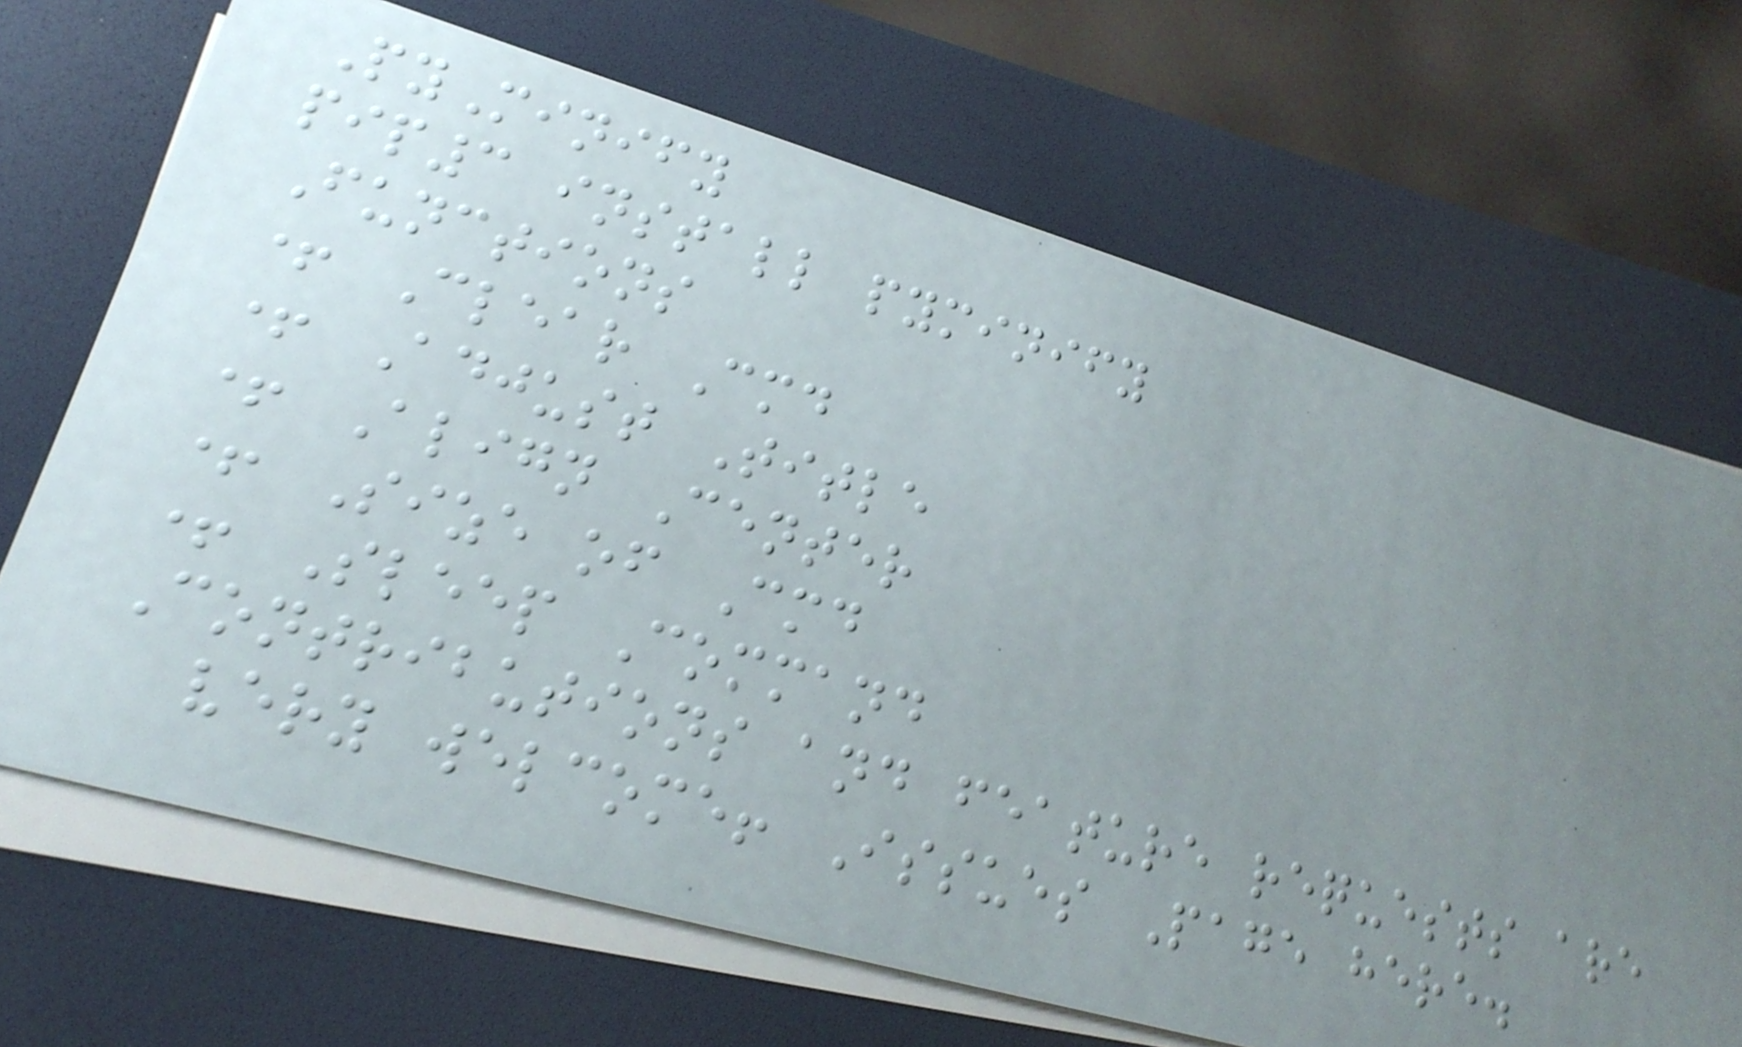PyMinify
pip3 install pyminify
Functions
+ Clear Cmd
+ Adjust Title
+ Align Center
+ Size of Cmd
+ Sleep Command
Contributions and feature requests are
very welcome! Issues Page here.
